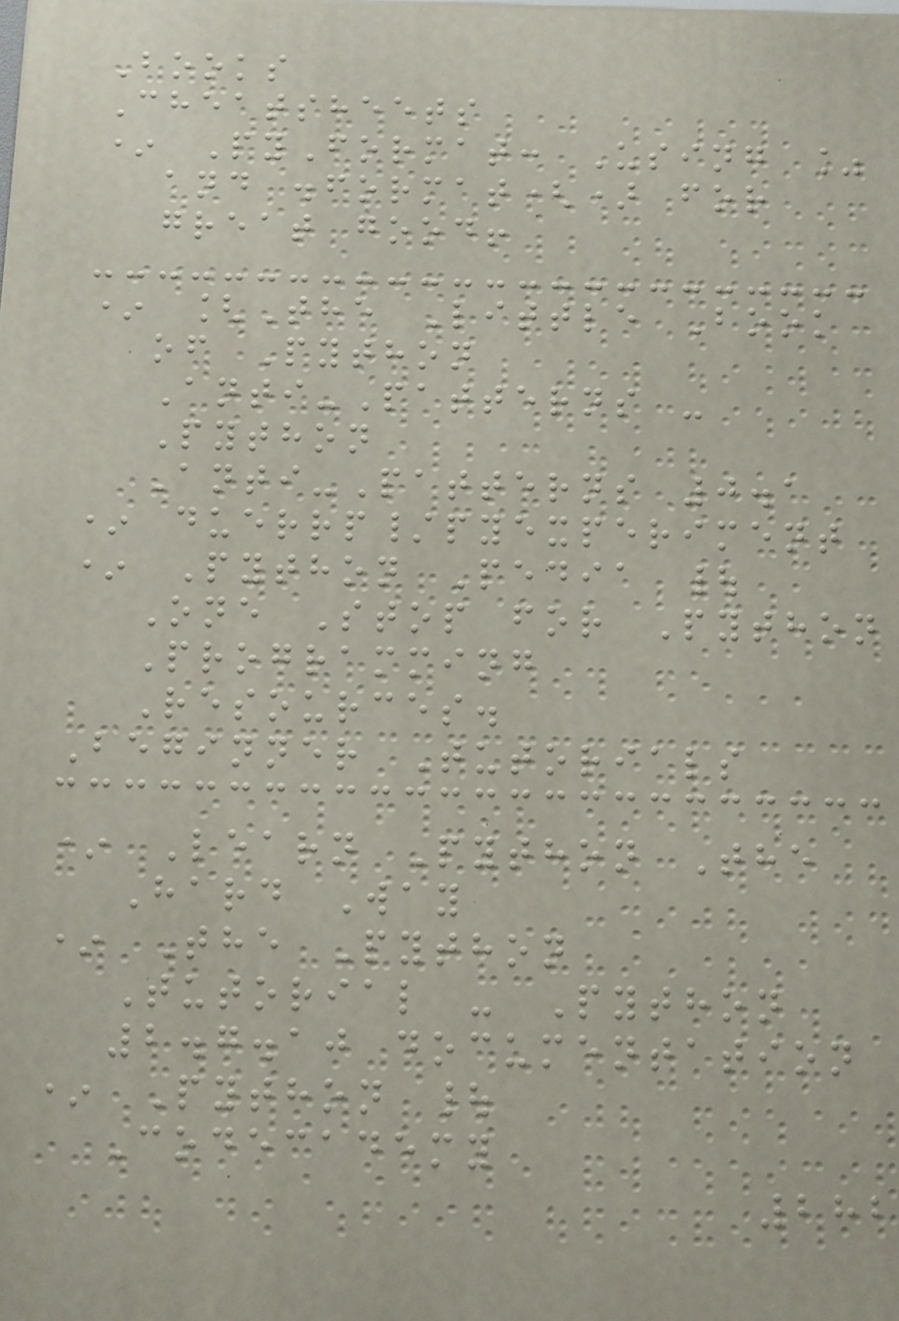Books
Cheatsheets
* PyFormat: Using %
and .format() for
great good!
* [The Little Book
of Python
Anti-Patterns -
Python
Anti-Patterns 0.1
* duerrp/pyexperiment
* Python Pedia |
One Stop for Python
Programming
Resources.
Beginner Tutorials
* Learn Python The
Hard Way
* The Python
Tutorial - Python
2.7.10 documentation
* Python |
Codecademy
282
